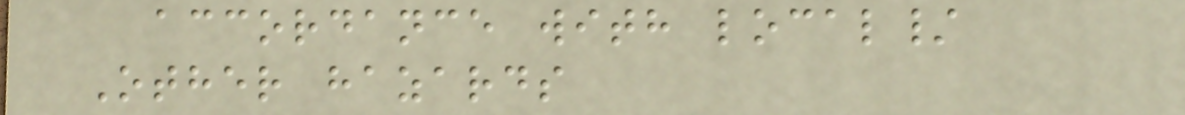accordance with local/
Other hazards
